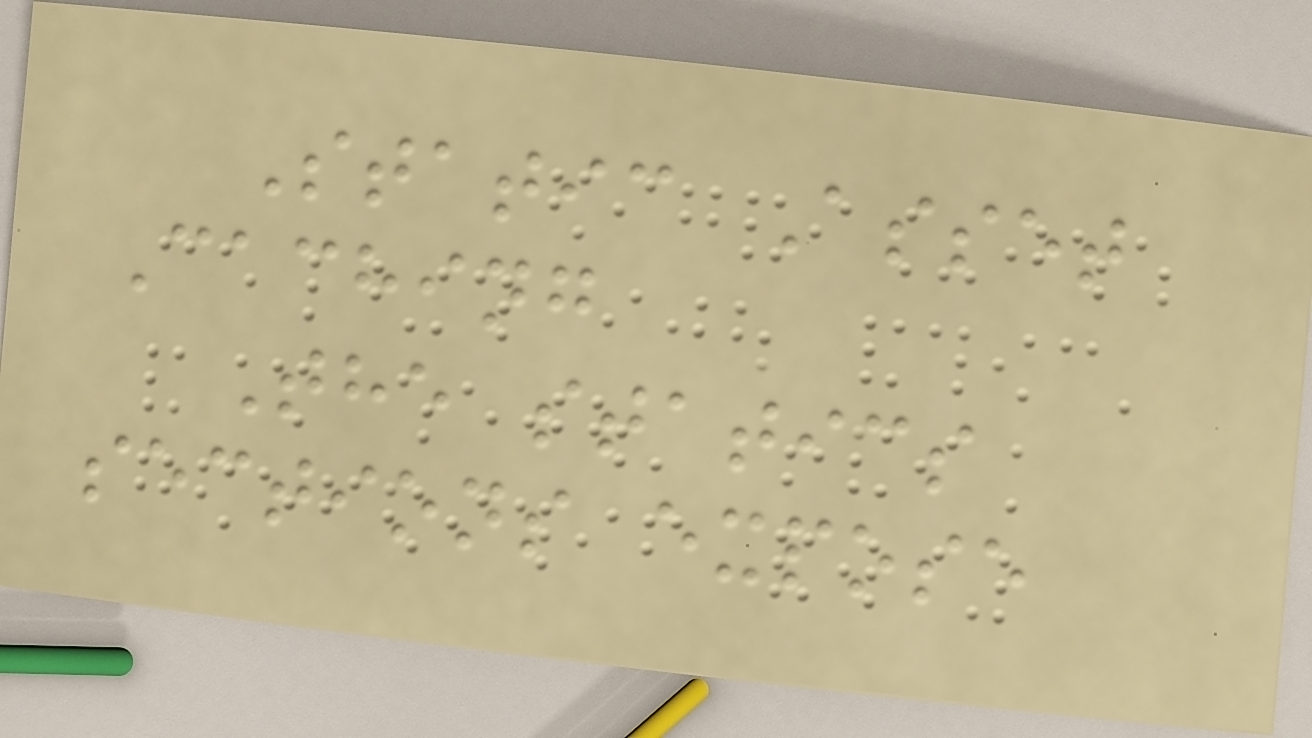Static Asset
Caching
The statics
sections expose
